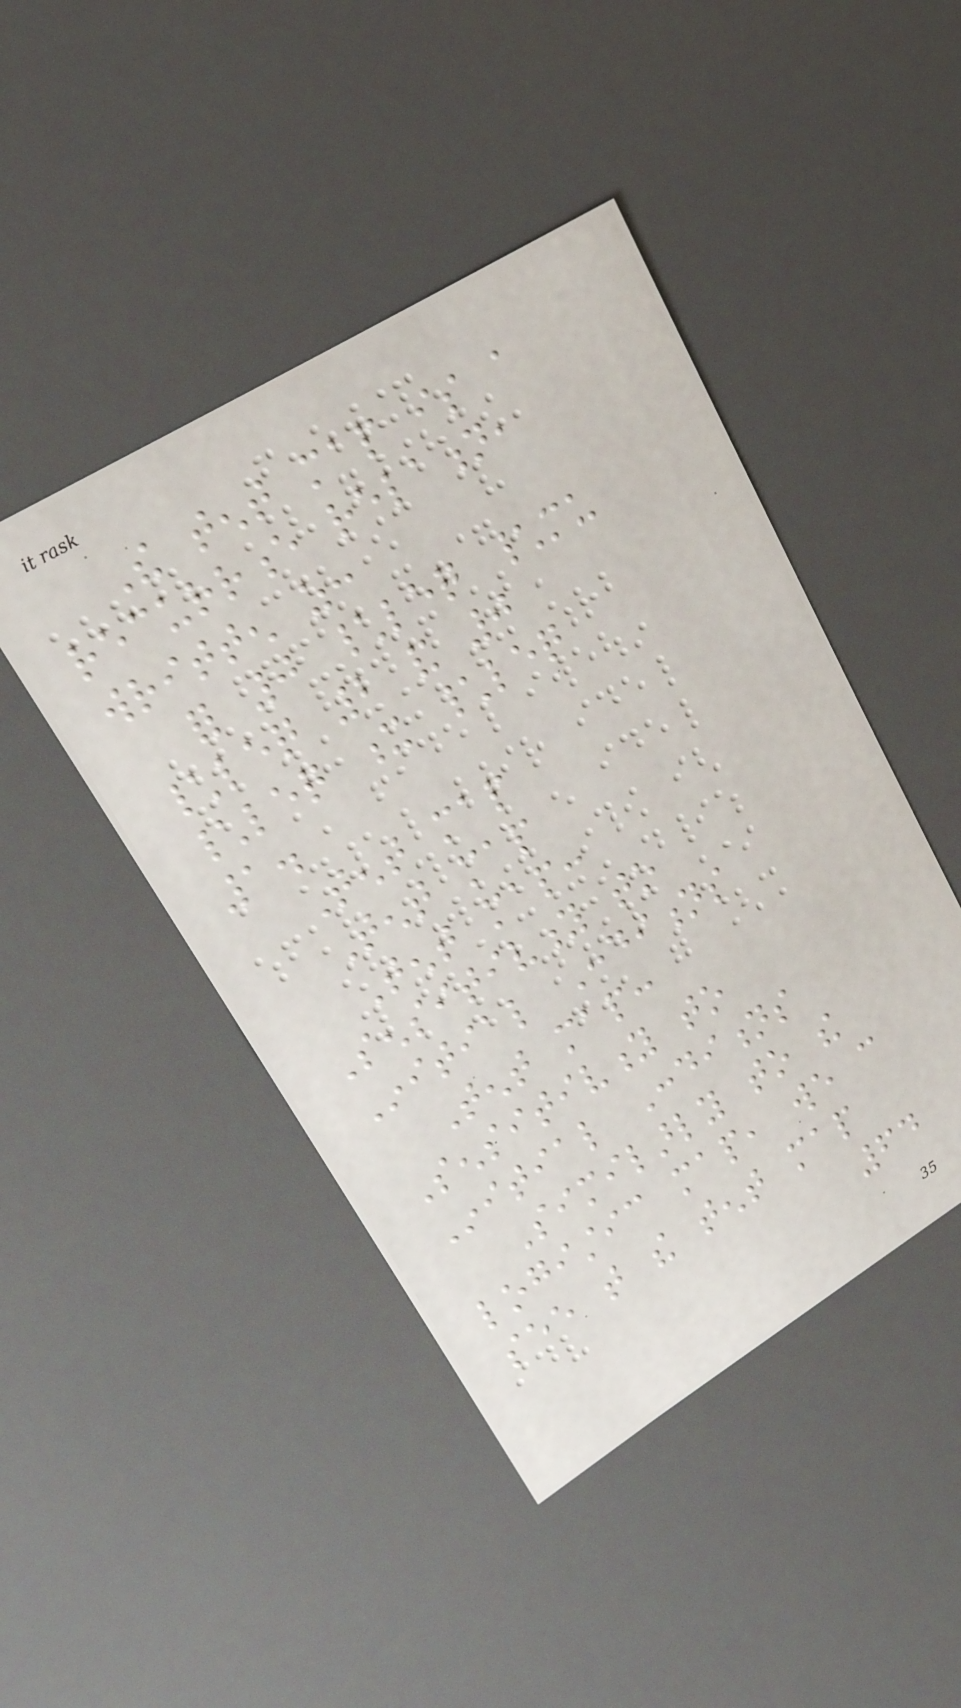The tent map is a
recurrence relation,
written as:
for 0 \leq \mu
\leq 2 and 0
\leq x \leq
1.
Tent map
Tent map
Tent map:
Sensitivity to
Initial Conditions
Tent map:
Sensitivity to
Initial Conditions
Similarly to the
logistic map, we can
see that the tent map
64
